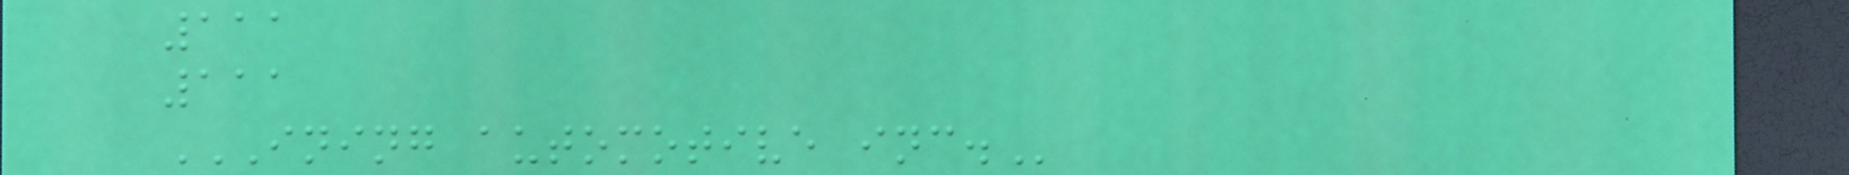111
111
INING AUTOMOTIVE INC.
